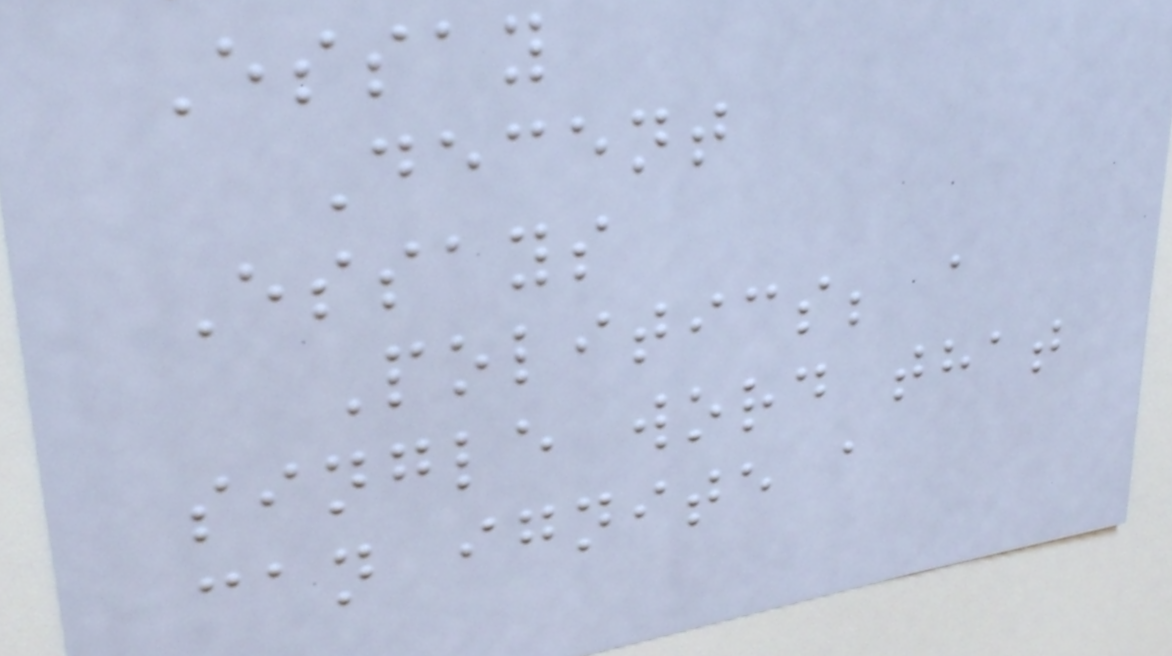Essay
Decent
Essays
Politics; a
single word that
can ignite a
